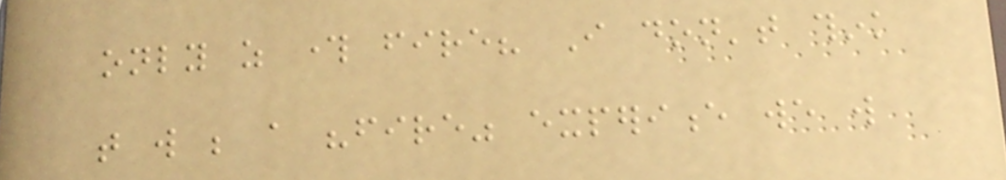only as through fire? I don't think
that will be a "fire" experience we will
